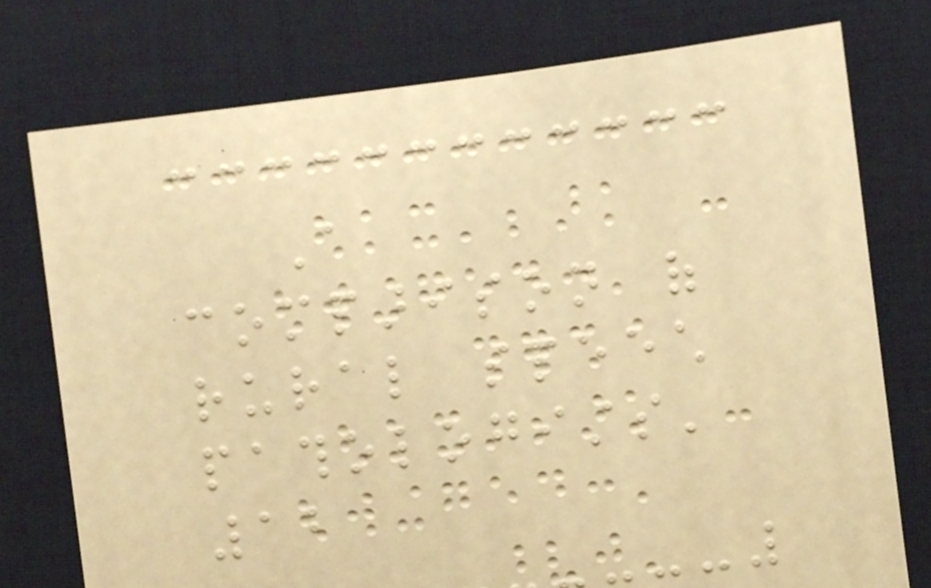A
comparison of
rural speech
pathologists'
12
